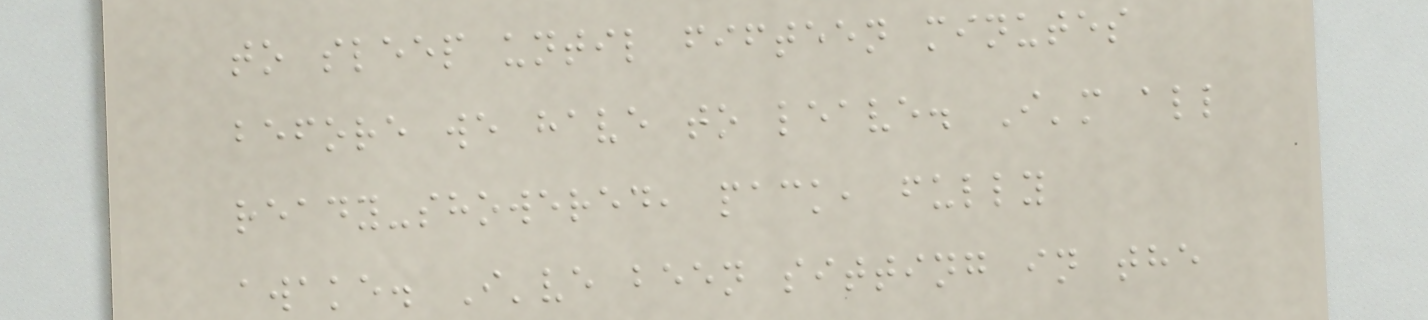to sleep until fifteen minutes
before we have to leave. I'm all
ready-showered, pack, fully
awake. I've been sitting in the
